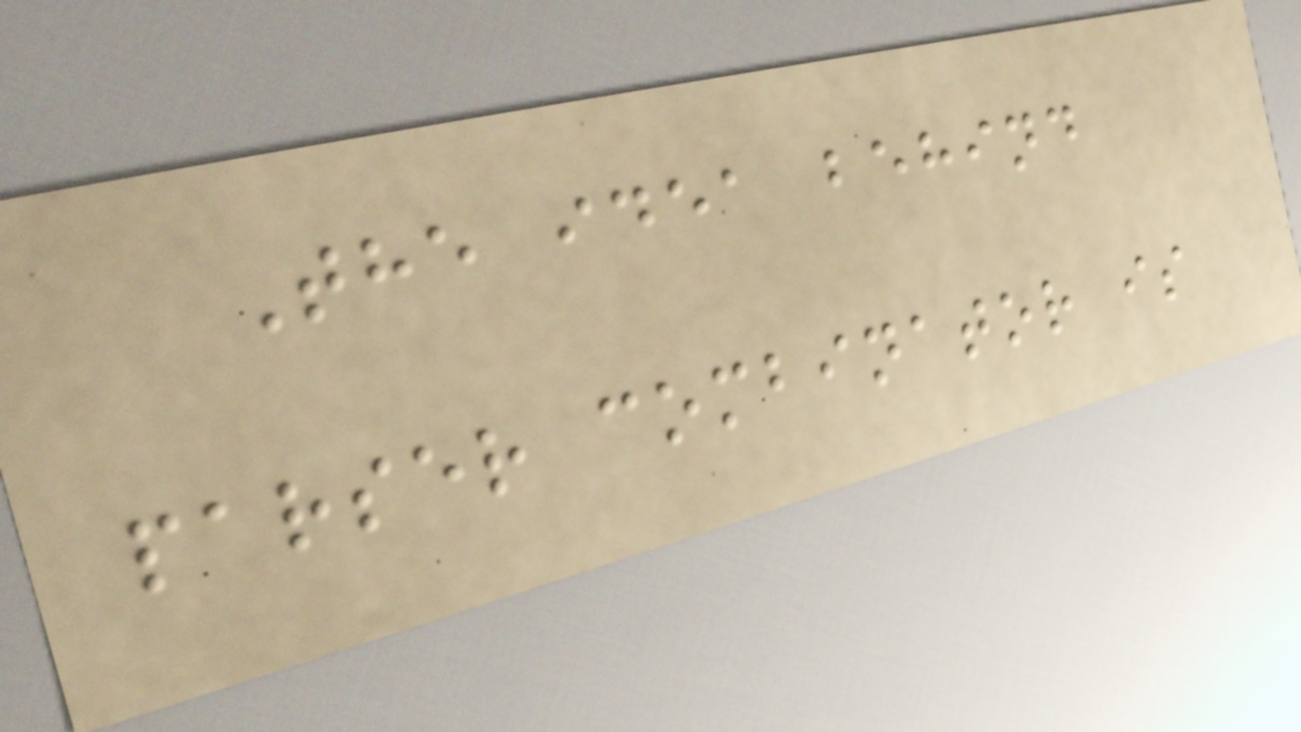The idea behind
parser combinator is
